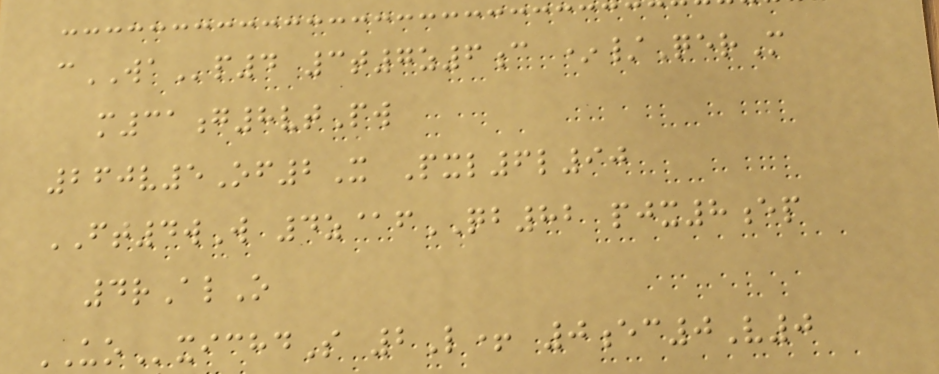cWAp4 3t7z6c */QerM
m31g8vtPw
260v5Of2X Pxl6l90
FT4wW 4z@fQB82 pjx8ep
4rAlO
UOxichdS 2L+ 0ec0V0
